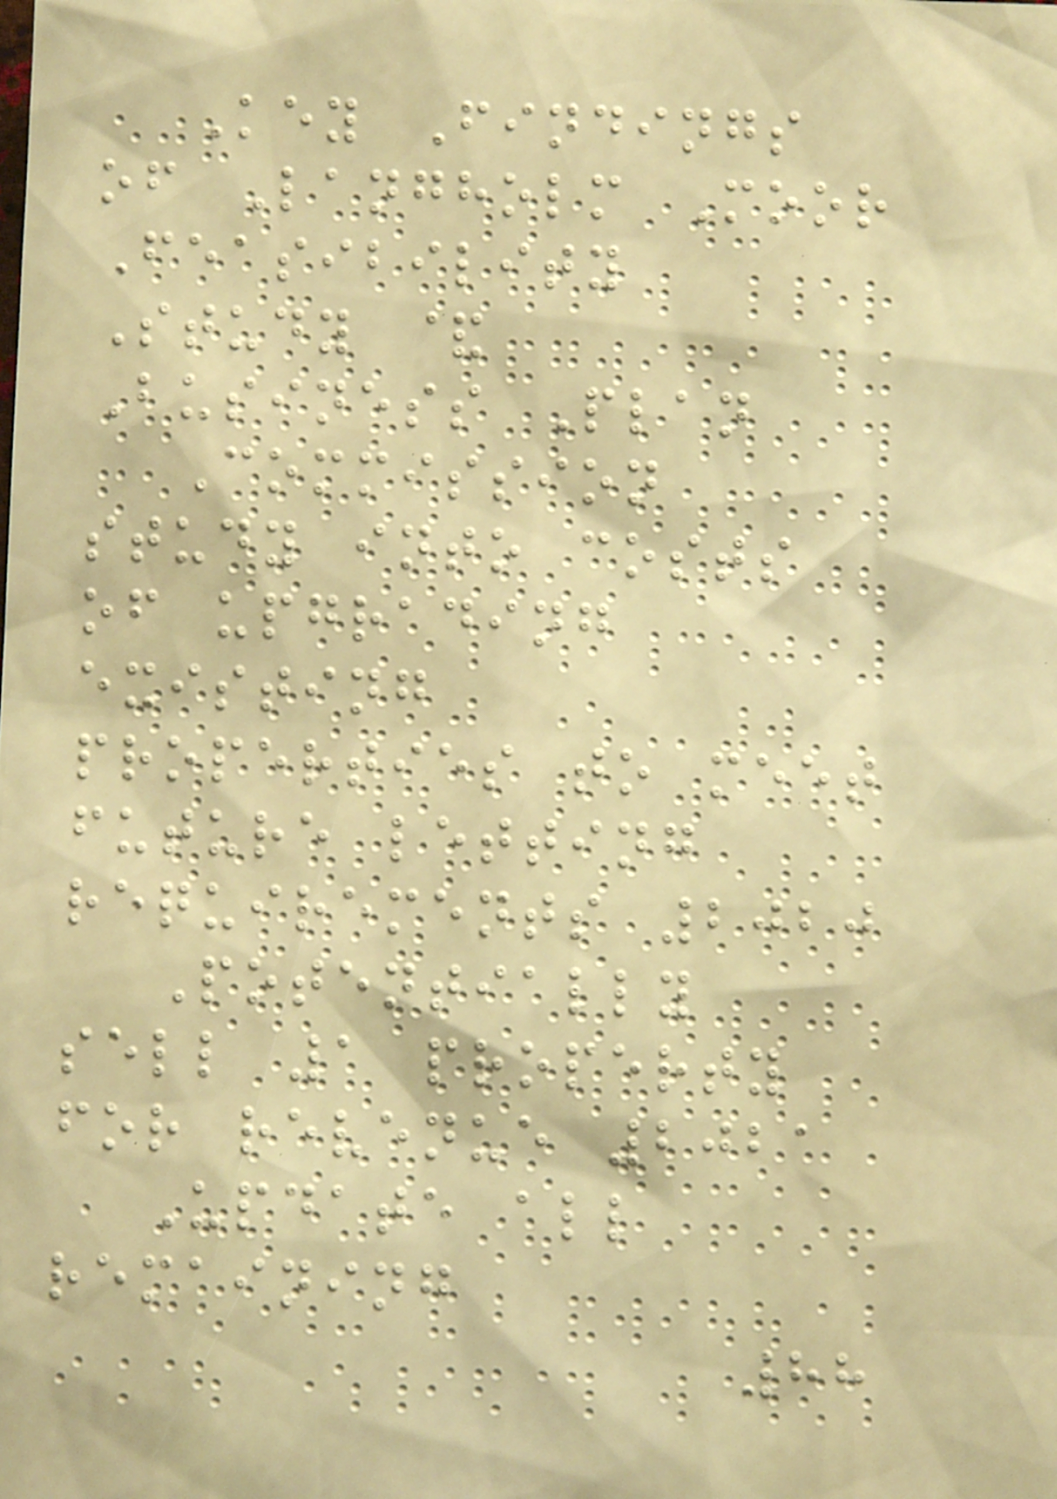Key Findings
of Langholm Moor
Feasibility
Study &
Business Plan
Commission
study into costs
of upgrading
existing
properties to meet
future letting
requirements 2020
Potentially
sell 1 property
for revenue 2021
Update all
remaining
88
